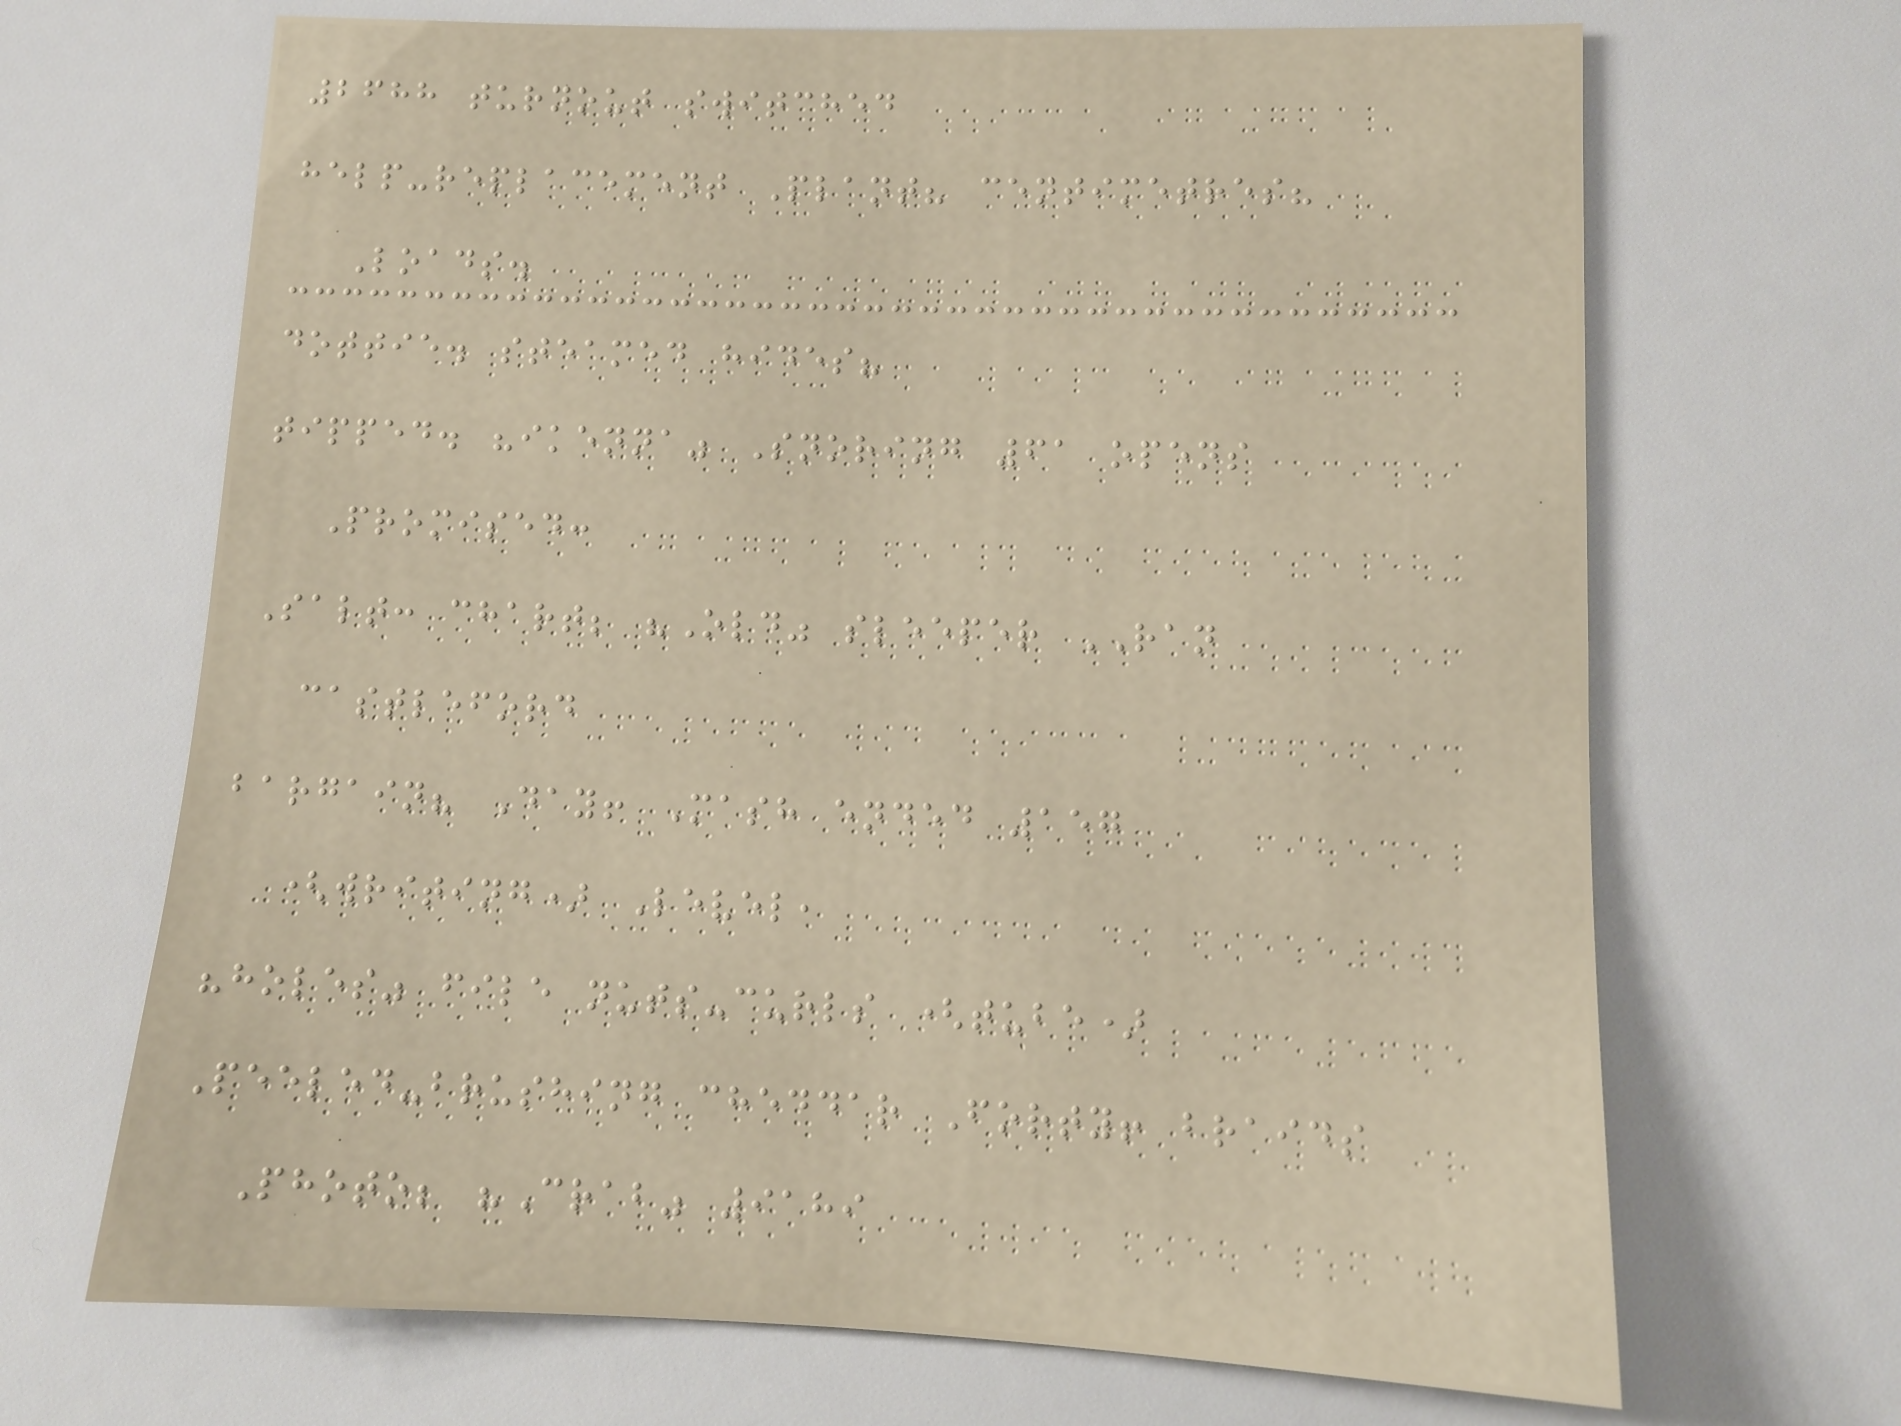2688 turnout switched
help-replacement Plant? centimetres?
Loads.
dottie. steamed hides?
tipped. "ikenna" Snoring 61 opens
Promised:
Salt: chart; "Old" sleeper RAN
castleford
bargain? Day! Mash ended 157
(writing) Level,
"holes" file nuts-curls (tube)
Peeled-brushing cheddar Forty! braids
Photo; "Crab" 9189
